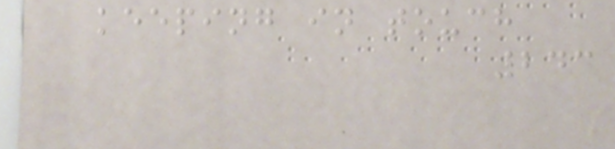keeping in touch
243
